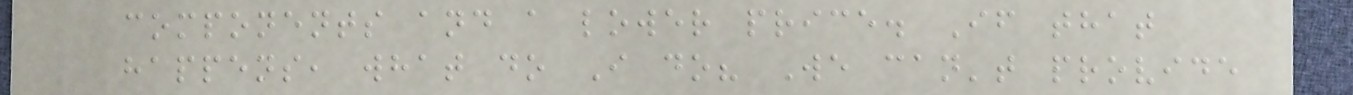components and a lower price. If that
happens, what do I do? We can't provide
